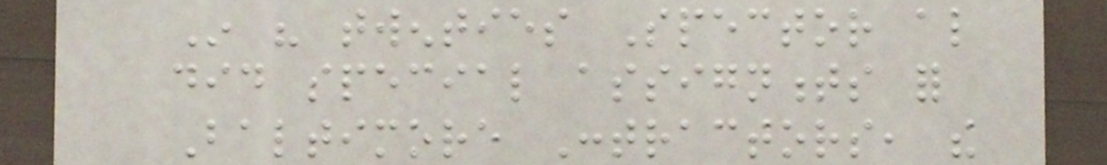In his twenties Spector also
did special assignments for
Baltimore Contractors, the
